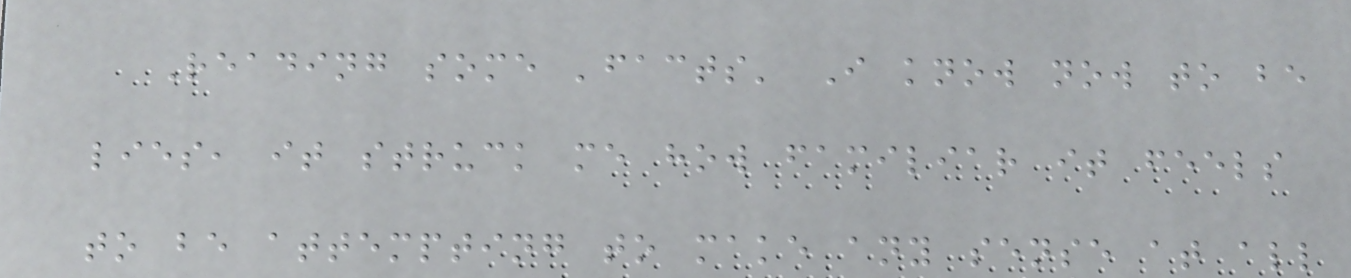Reading some 'facts' I know now to be
lies, it struck me how familiar it feels
to be attempting to make any sense at all
